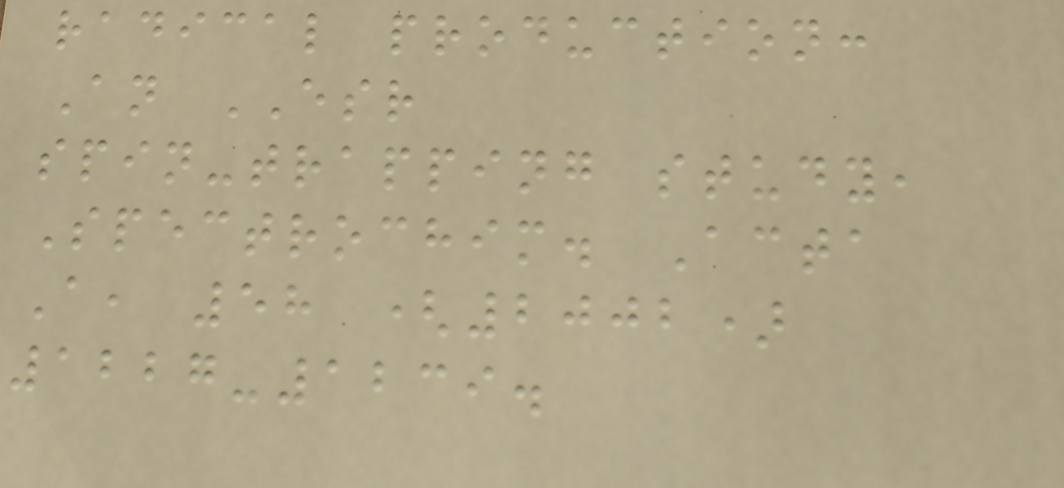radical production:
An ESR
spin-trapping study,
Spectrochim. Acta
A, 58 (2002)
1227-1239.
